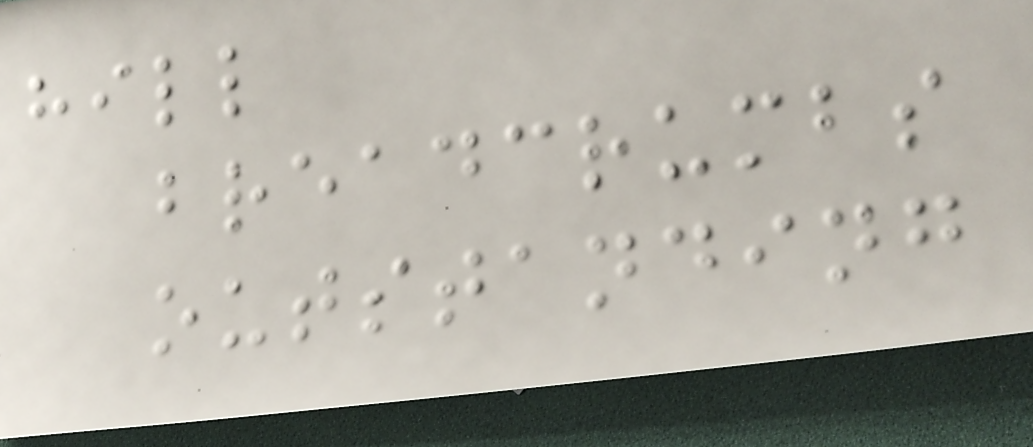hill
breadcrumbs
outstanding
